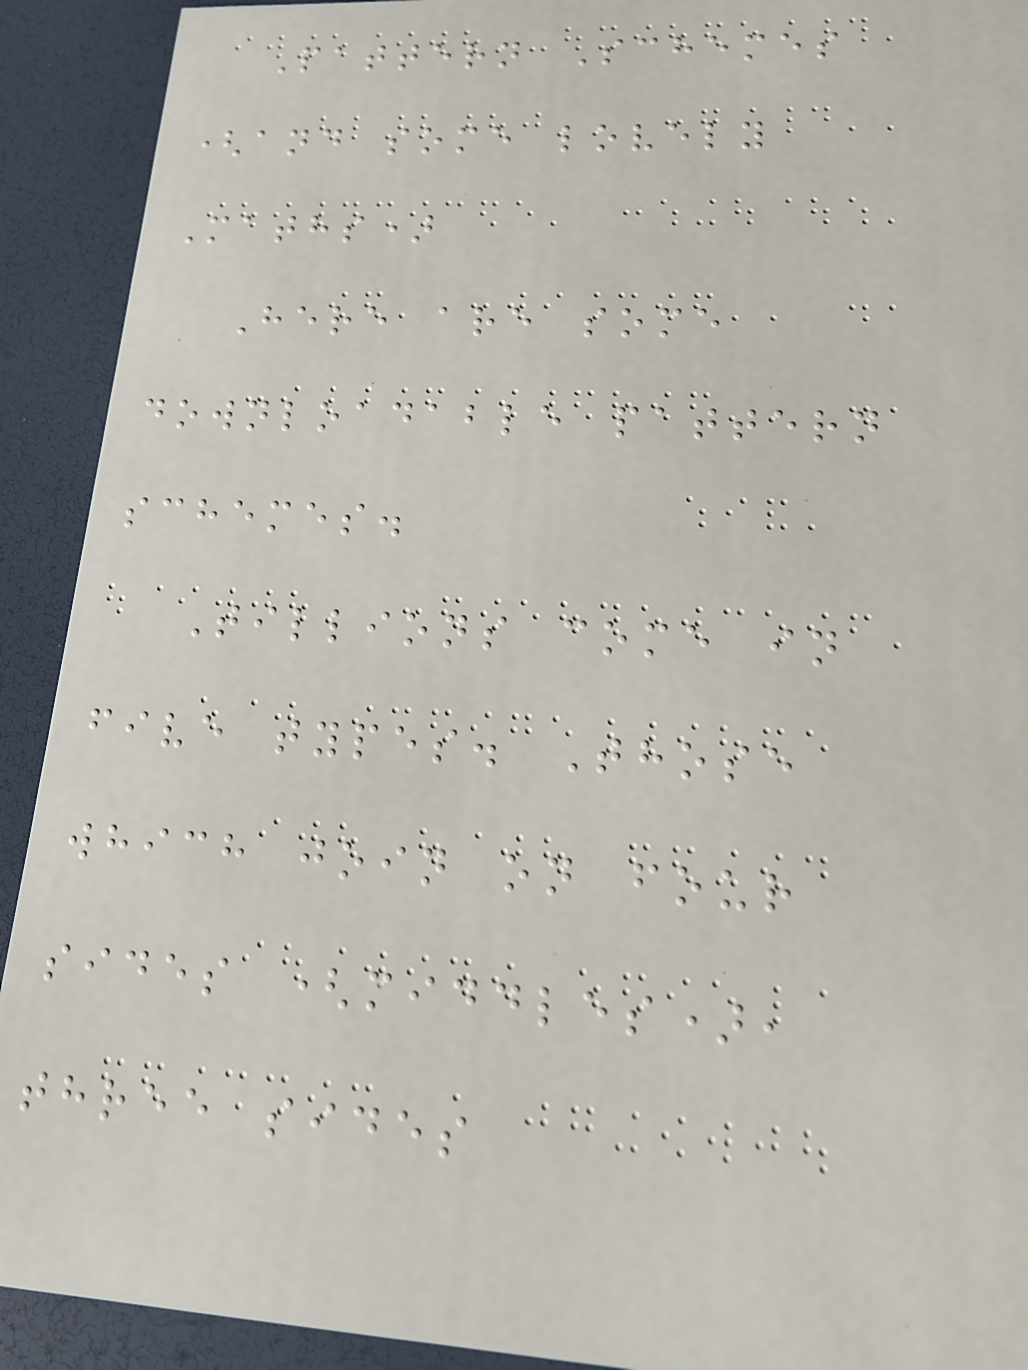Pattern Schemes
(and some lovely
Maths)
Here are some
downloadable pattern
schemes.
Tillions come in
five types. Those
which join on four
sides (middles),
three sides
